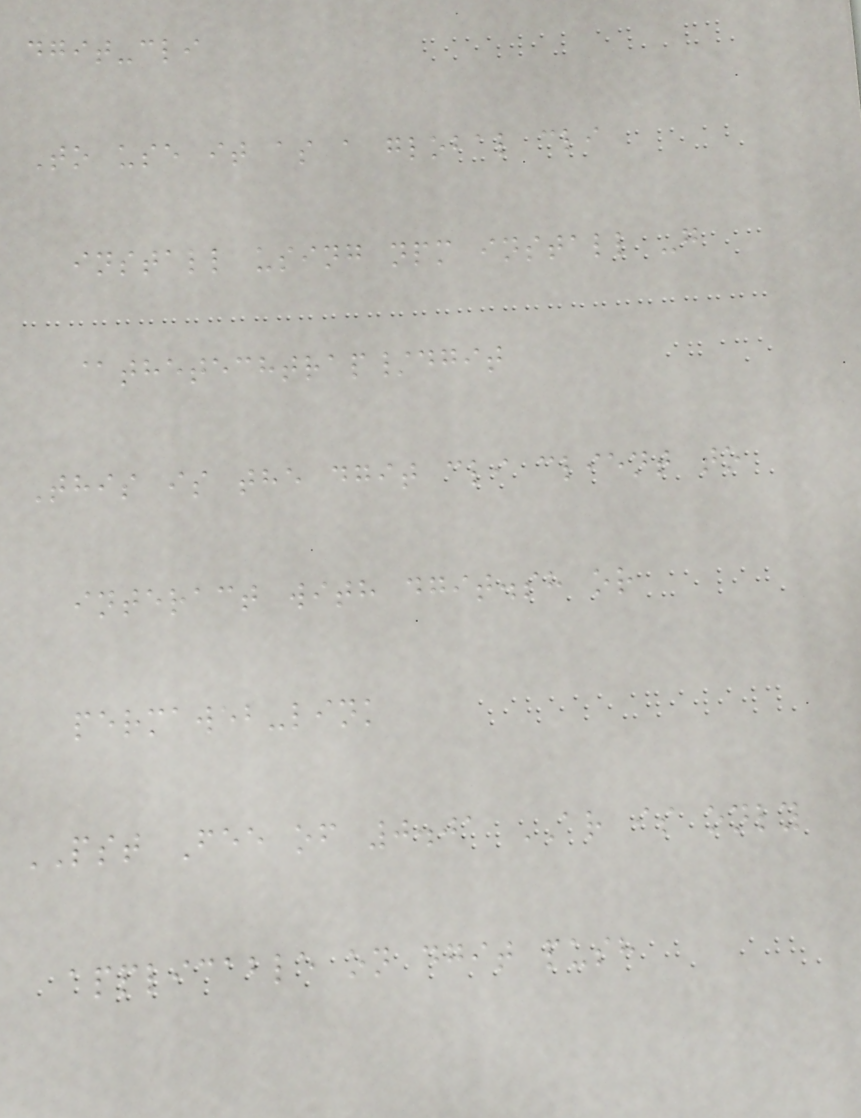dgit-cli
To use it as a global cli
install using npm install -g
@thetechtrap/dgit
This is the dgit cli client to
interact with dgit.sh or
permaweb-link
PST Fee of 0.01 AR is only
applicable on dgit push
